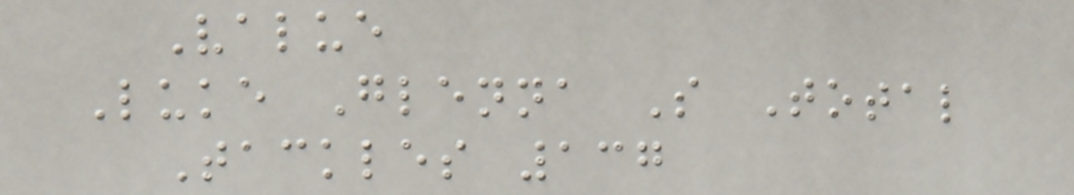Value
Luke Glenna S Total
Tackles 137
